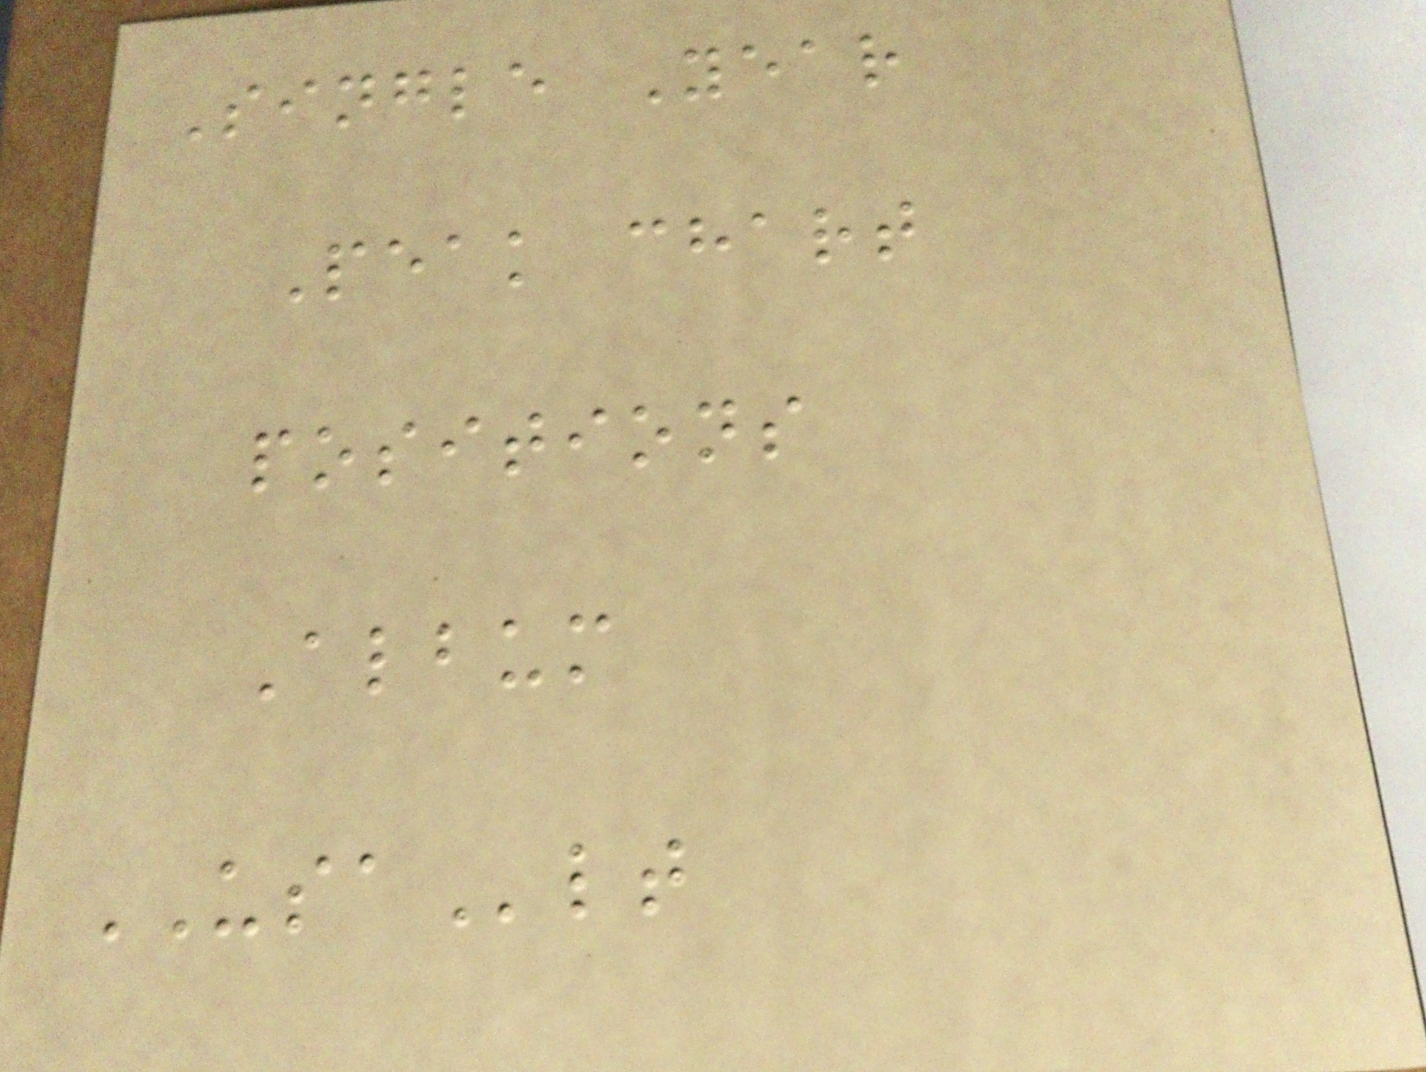Single Year
Peak chart
positions
Album
USAlt
